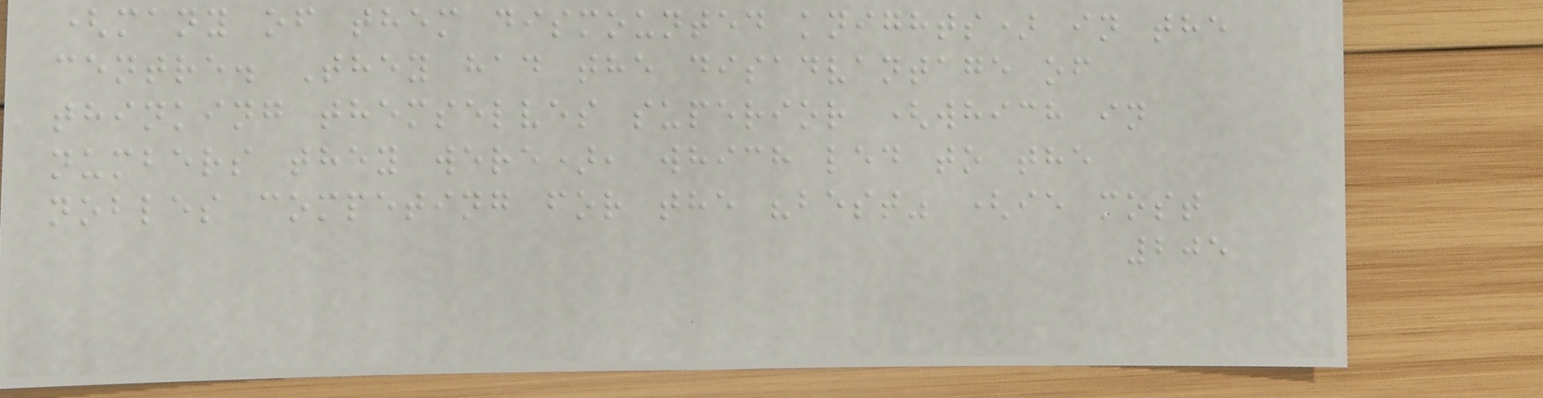(many of them dismounted knights) in the
centre. They had the disadvantage of
thinking themselves superior (which in
numbers they were), which led to the
nobles competing for the "best" (ie most
205
